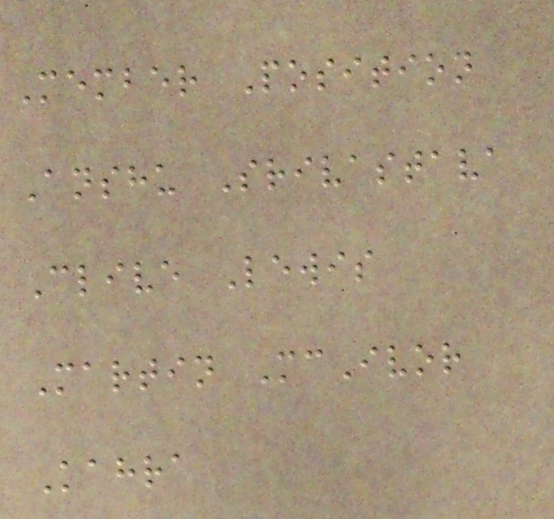Member Position
Anshu Srivastava
Clive Lewis
Martin McIvor
Kahra
